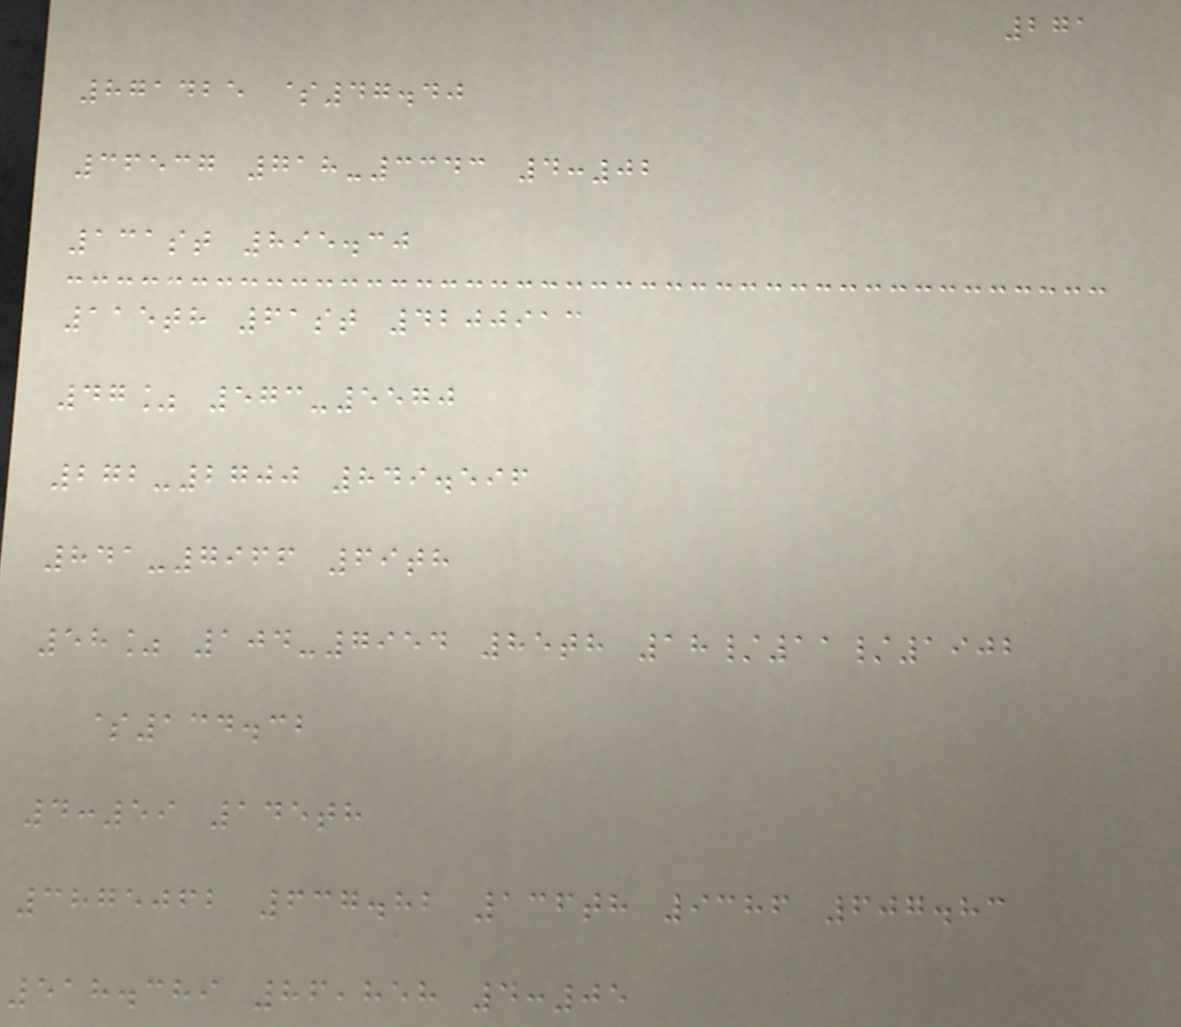271
871425 $47.40
36537 718-3343 4:02
131st 895.30
115th 61st 4200913
47% 573-5570
272-2700 849.596
841-7966 69th
58% 104-7954 85th 18/11/1902
$134.32
4:59 145th
3875062 637.82 136th 9386 607.83
518.389 86,858 4:05
